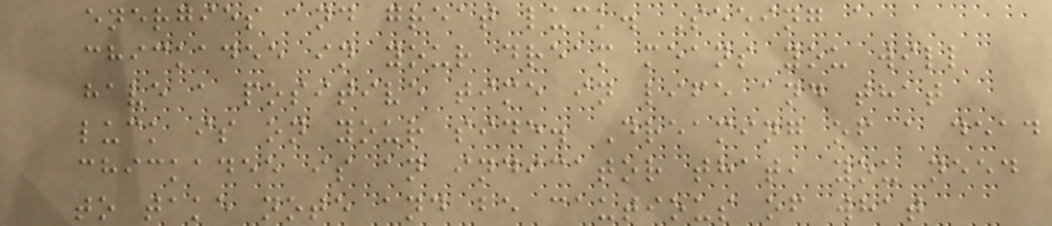energies and great luck. Seeing a
chickadee in your dream means you will
have a positive time in life and that
luck is on your side. Dreaming of a dead
chickadee is an indicator that, you need
to take note and be cautious of what
